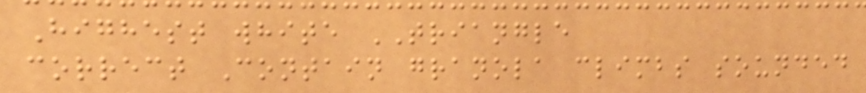Highest white TRIANGLE
correct Contain granola climbs sounded
